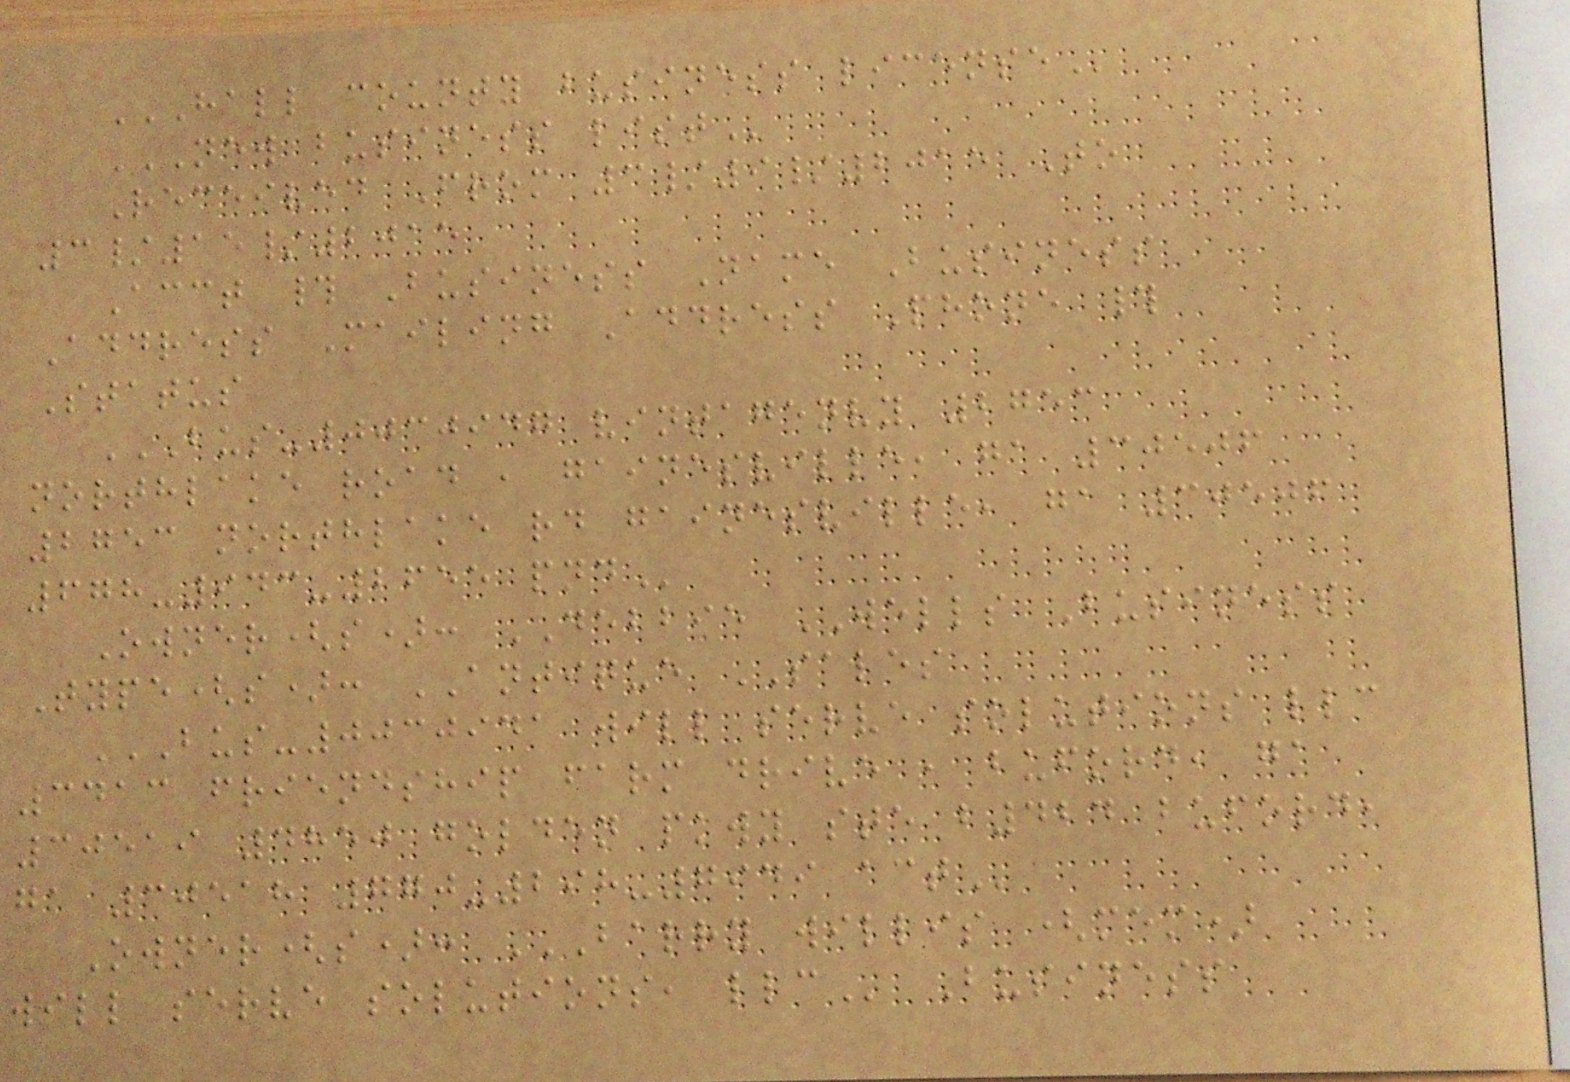HALL COUNTY BUSINESS LICENSE
NEW BUSINESS LIST
Received From 3/9/2015 To
3/15/2015
Acct # Business Name Business
Address Mailing Address Phone #
Status
BUS-0030947 VINTAGENVY 2753
NORTHLAKE ROAD , GAINESVILLE, GA 30506
2753 NORTHLAKE RD GAINESVILLE, GA 30506
678-943-2655 PND
Owner(s): DEBBIE WELLS Business
Type(s): ANTIQUE SALES
BUS-0030941 WILL SERVE SOLUTIONS LLC
3413 FRIENDSHIP FARM DRIVE , BUFORD, GA
30519 4850 GOLDEN PKWY STE B424 BUFORD,
GA 30518 770-298-7949 ACT
Owner(s): BARRY WILLIS (MEM)
WILL SERVE SOLUTIONS, LLC Business
